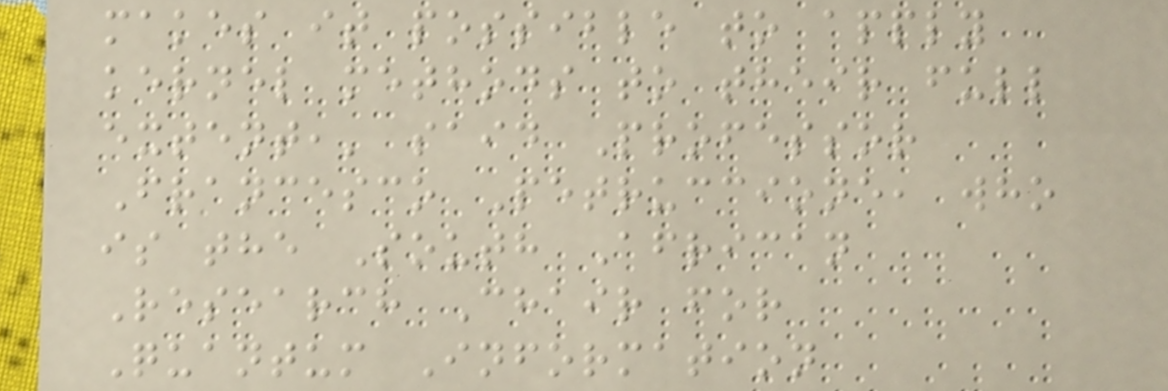makes it possible to apply
kernel methods to their full
extent,' said Professor
Francesco Petruccione, who
is the South African
Research Chair for
Quantum Information
